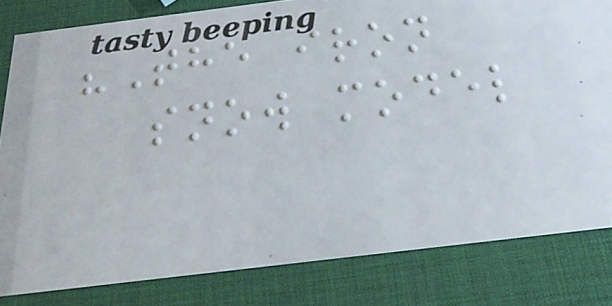"The iron
snow model
